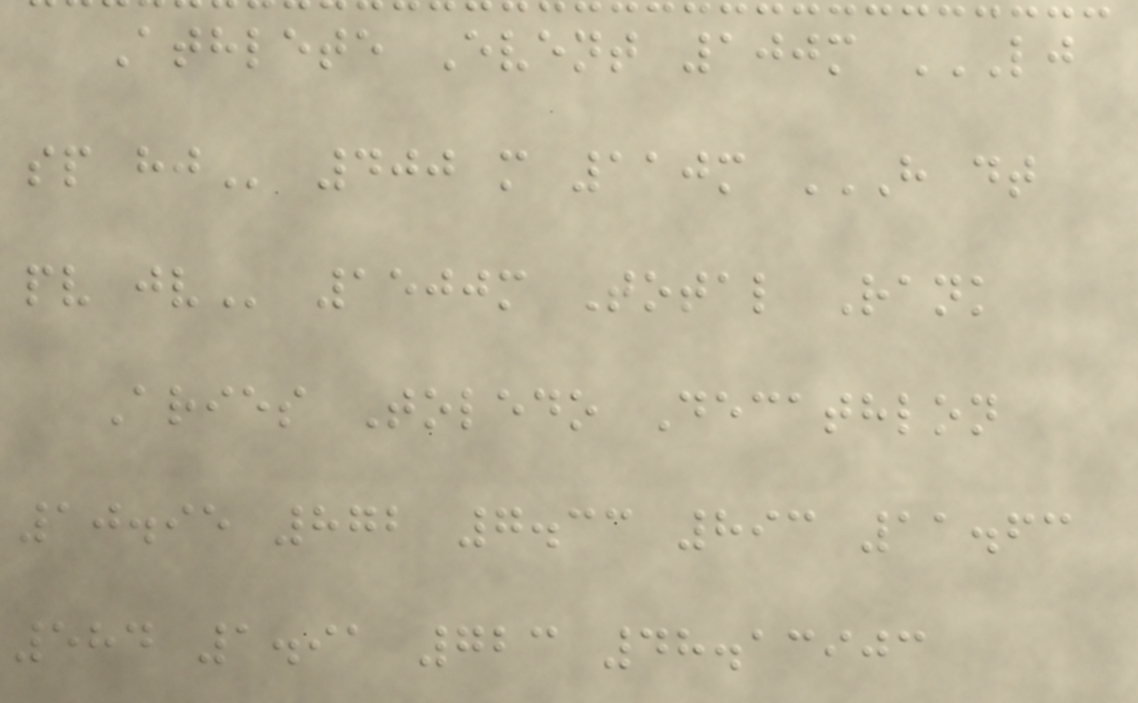Athlete Event 100m LJ
SP HJ 400 m 110m H DT
PV JV 1500m Total Rank
Aries Toledo Decathlon
10.95 872 7.33 893 11.63
584 1.91 723 48.13903
